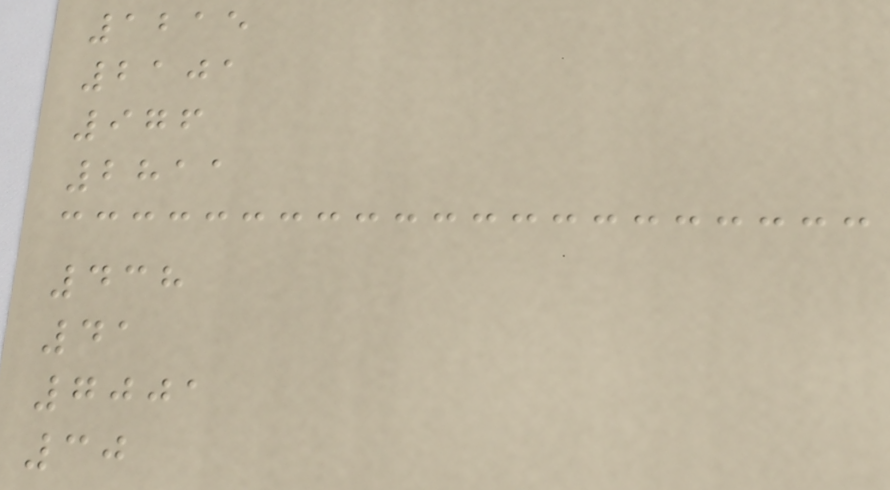1215
2101
976
2811
438
41
7001
30
